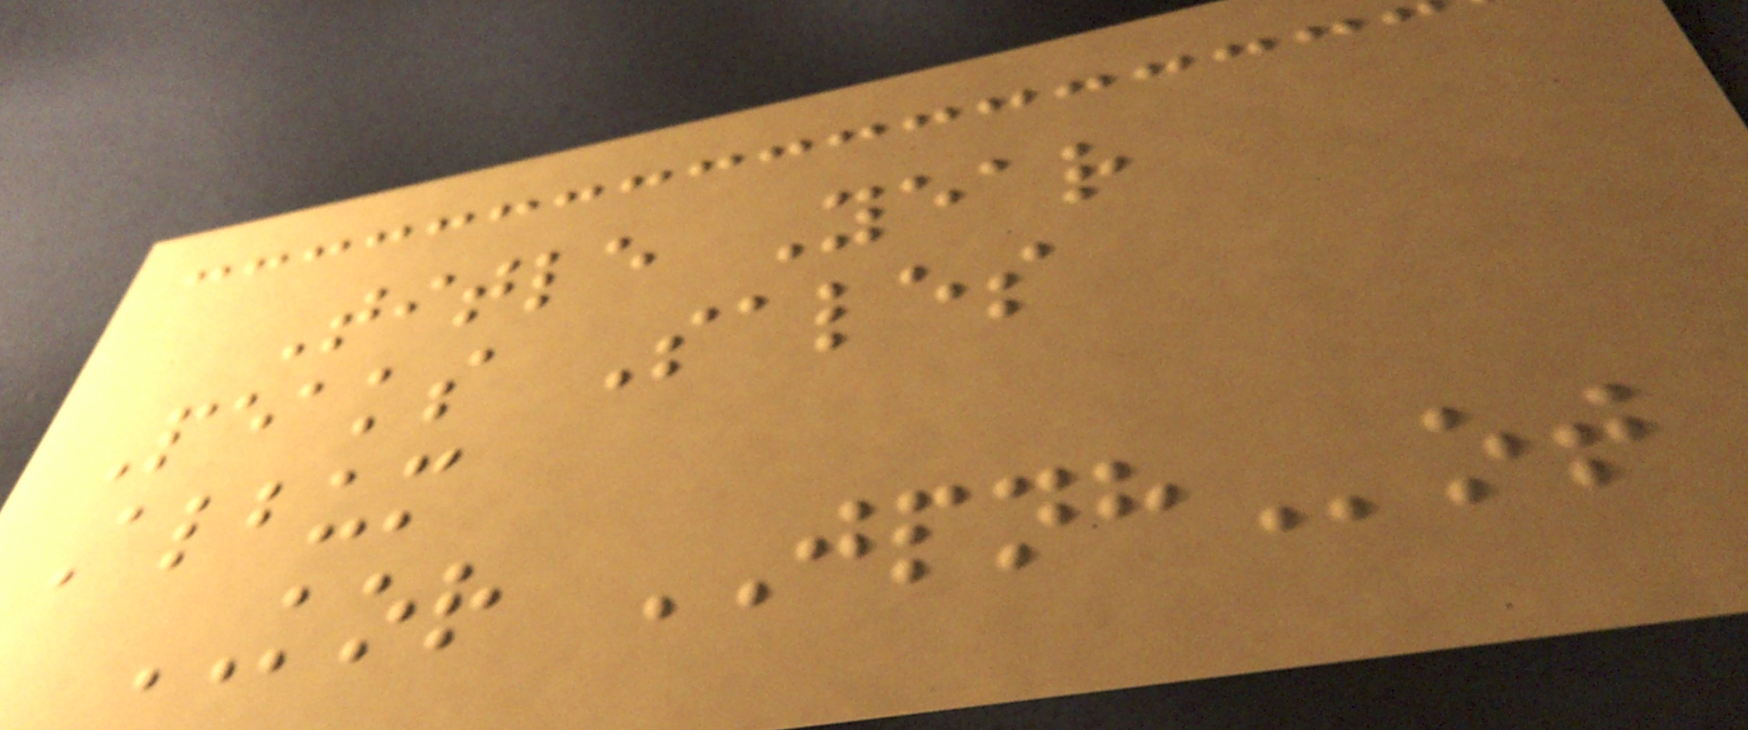Title Year
Peaks Sales
Album
KOR JPNHot
